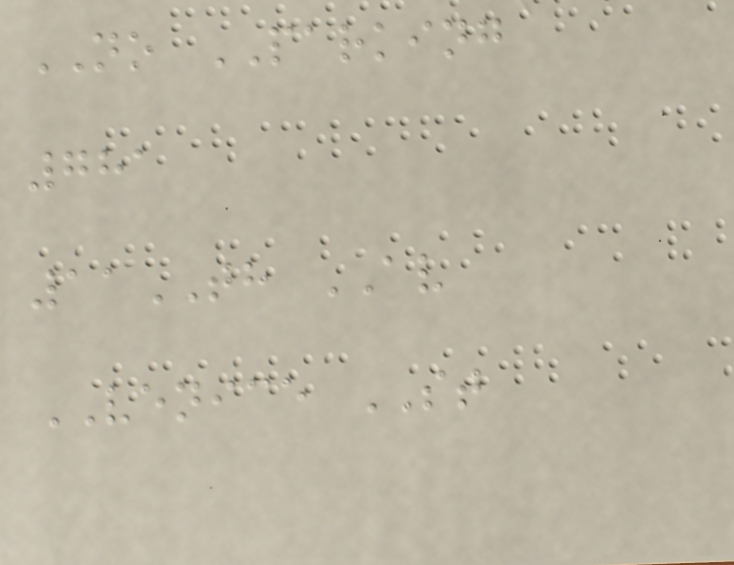NO PARKING
781
11TH AV
VENICE ST
